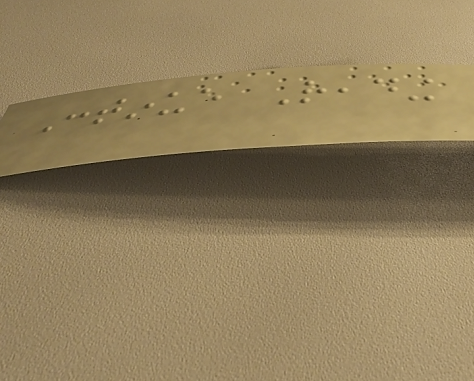Continue Reading
